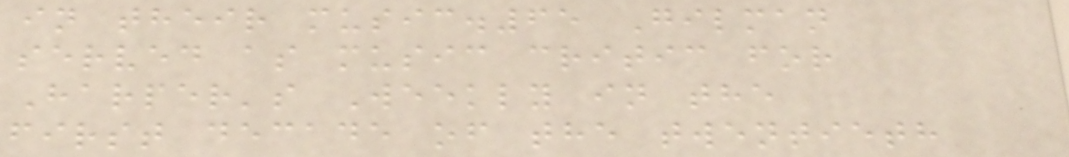in their music.65 Gilman
served as music critic for
Harper's Weekly in the
first decade of the twentieth
